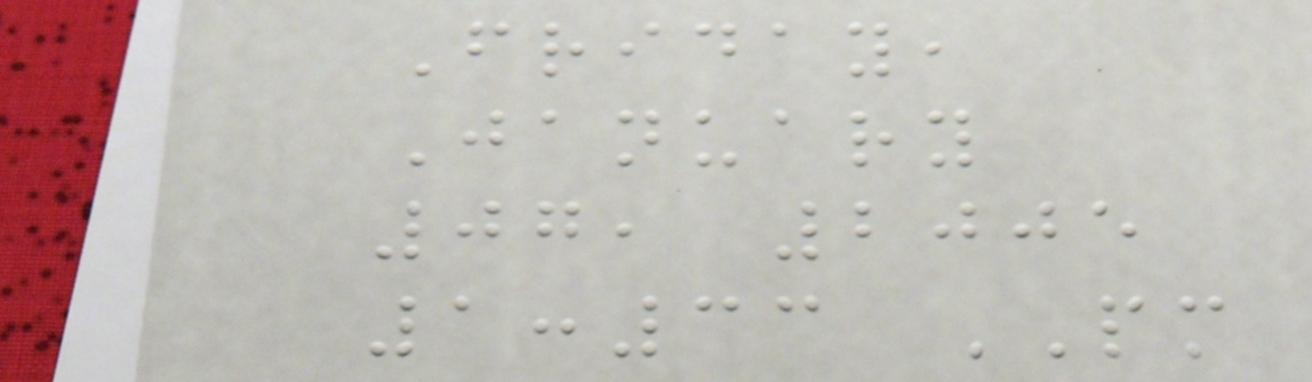Friday,
January
07, 2005
1:33 PM
